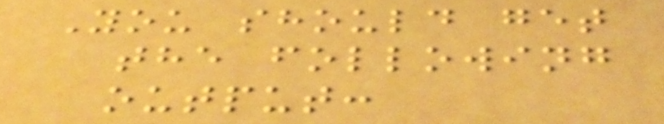You should get
the following
output:
